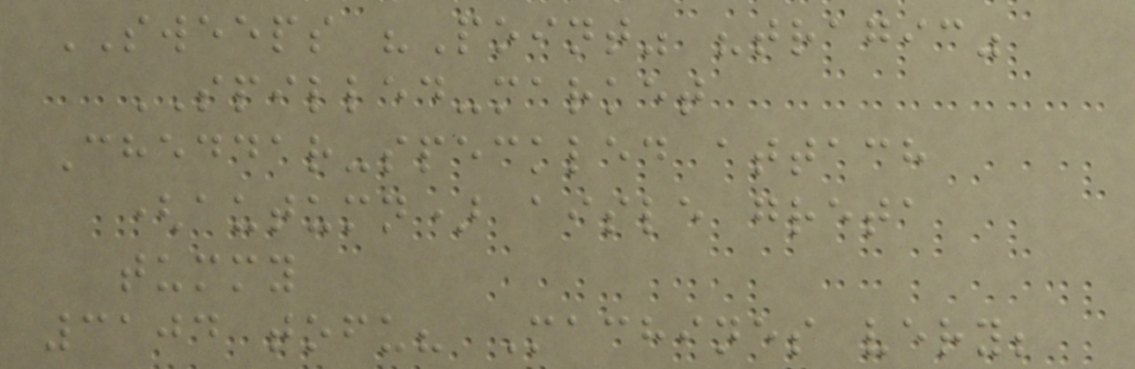SWEEPS "Point" "tragic"
SPILLED-market
Cheddar-speckled attach
(autumn) aisle greta
tummy
3104 tofu? Machines very;
